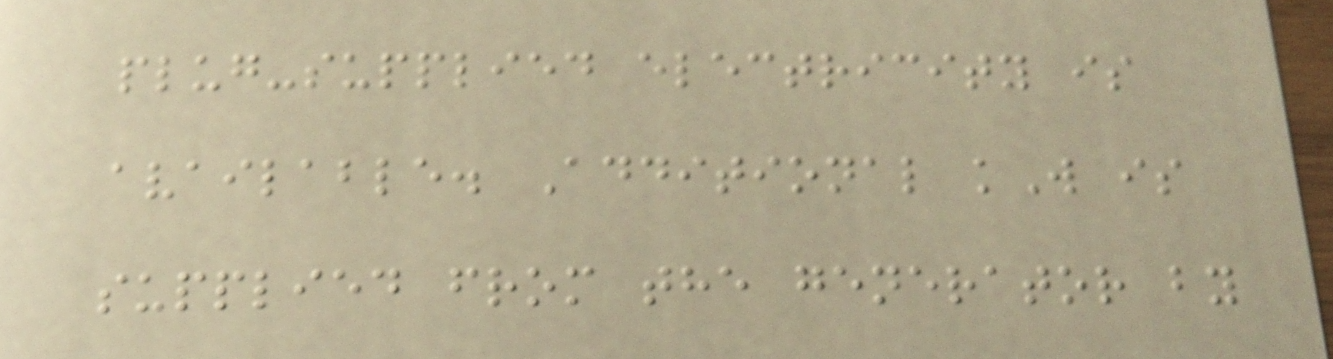plug-supplied electricity is
available. Additional kW is
supplied from the generator by
